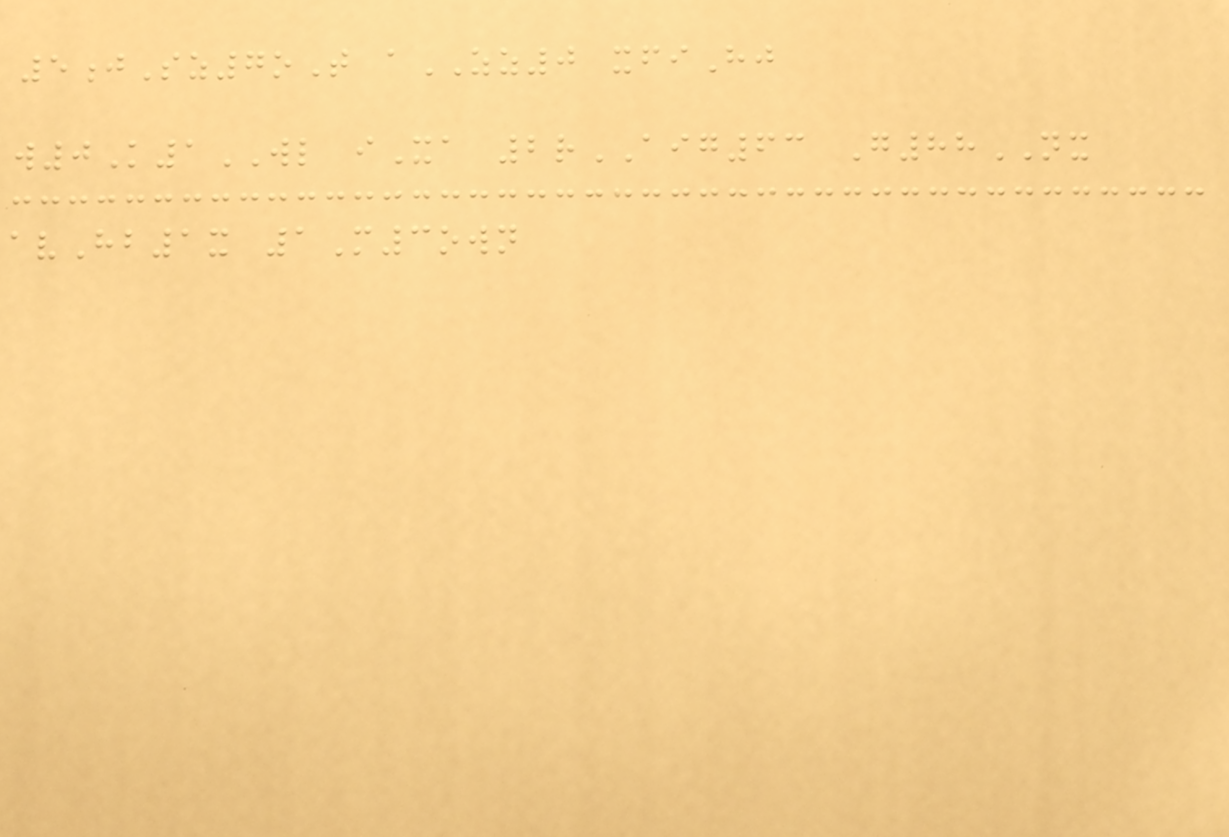5jSz7oT aZZ0 xfiHj
w0K1WL iXa 2rAIG63 G88NX
avHb1x 1M3own
